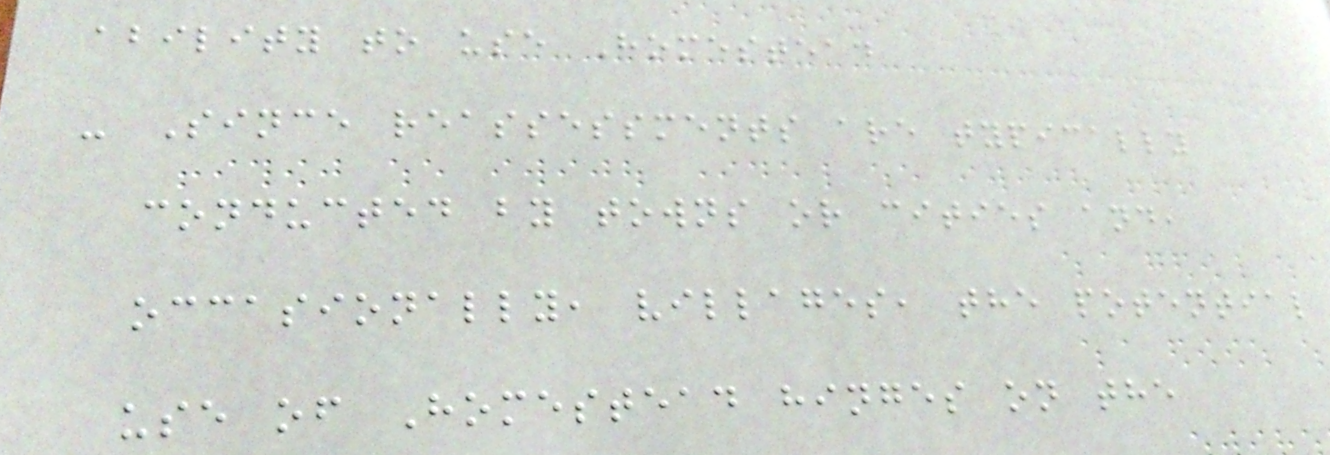ability to use Homestead
- Since reassessments are typically
conducted by towns or cities and,
occasionally, villages, the potential
use of Homestead hinges on the
